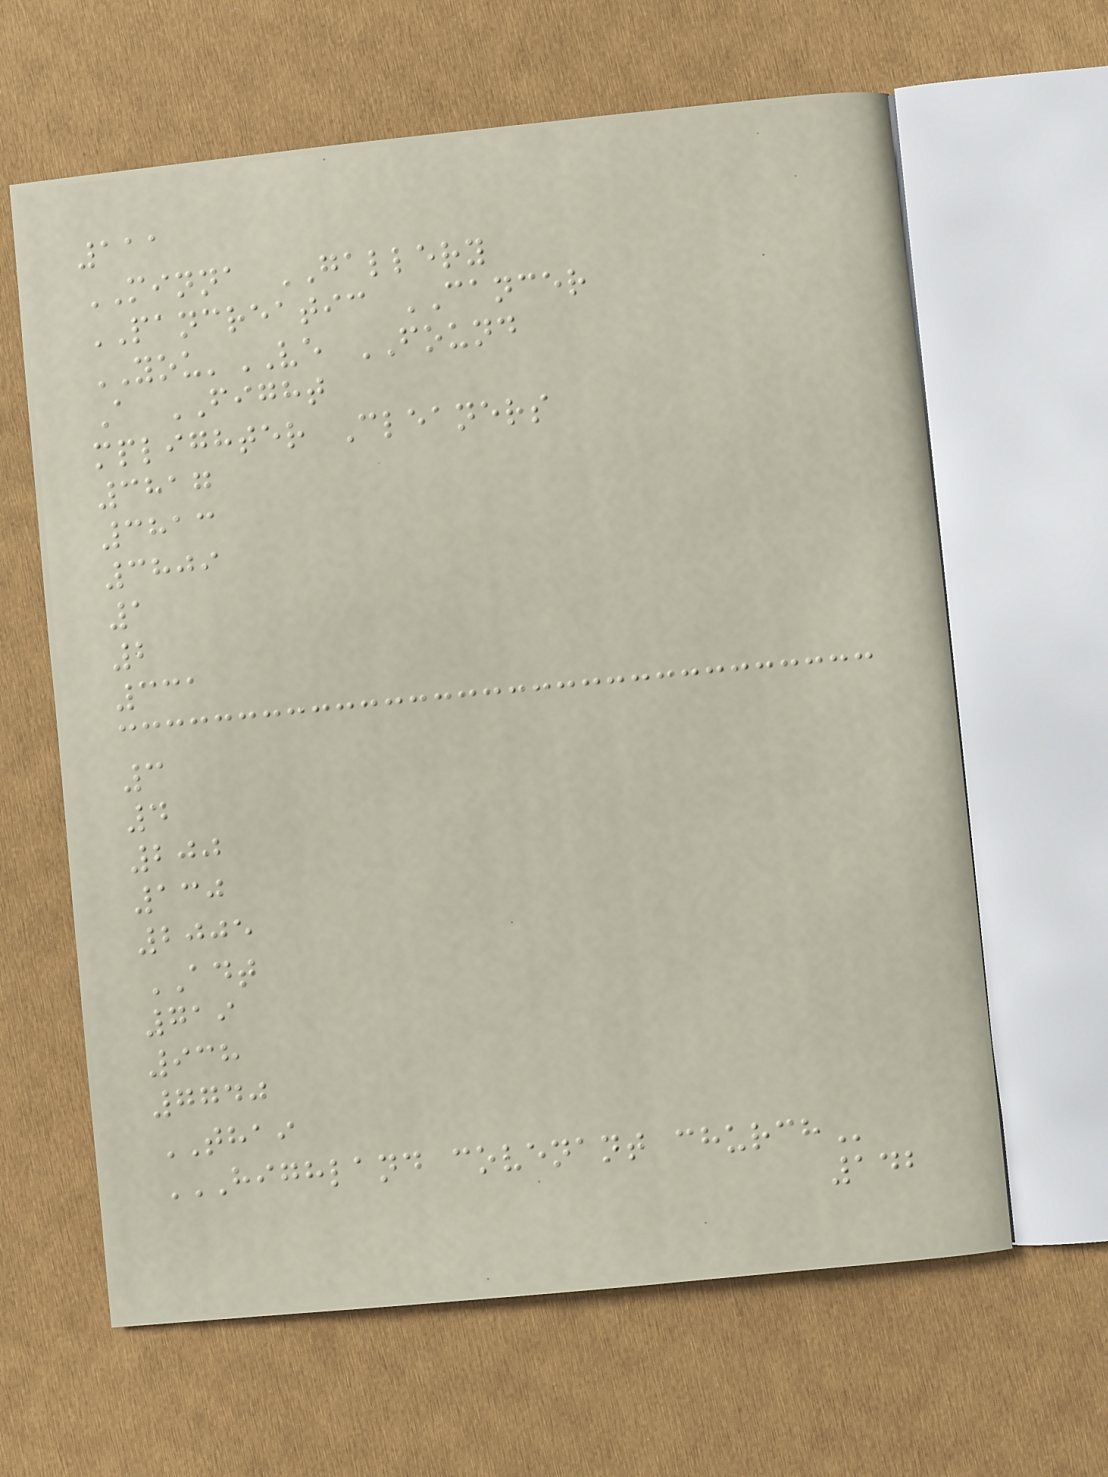111
MINNA GALLERY
PANCREATIC CANCER
YOU'VE FOUND
A FIGHT
mplighter Cleaners
3817
3813
3809
1
2
331
3
4
200
130
2005
ADT
719
938
7740
THAI
HIGHLAND COVENANT CHURCH
142
